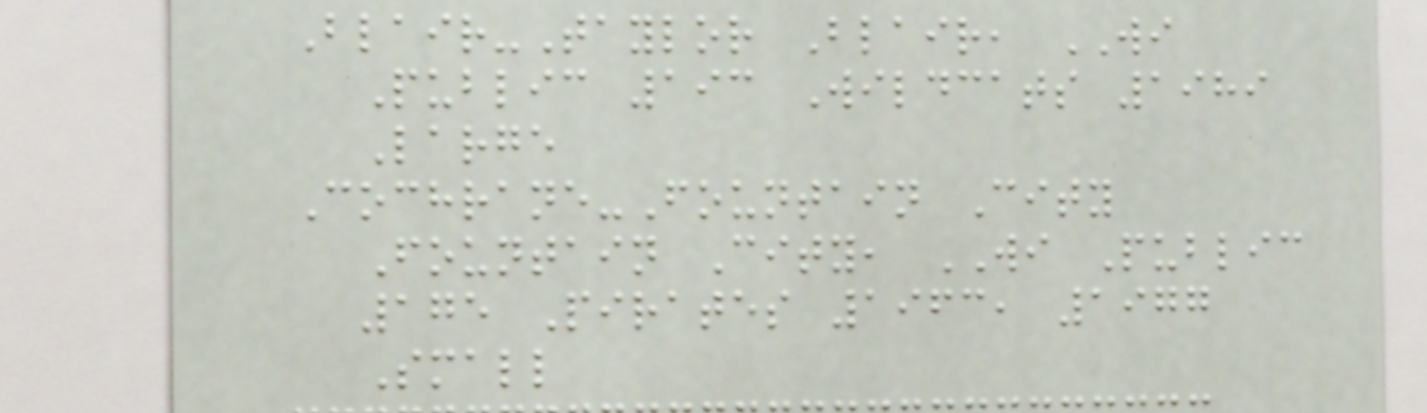Blair-Taylor Blair, WI
Public 193 Wildcats 1989
Large
Cochrane-Fountain City
Fountain City, WI Public
175 Pirates 1963, 1977
Small
